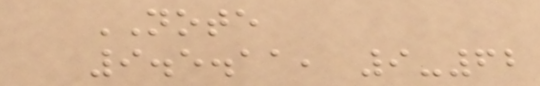NOTE
9.5.11, 9-62
